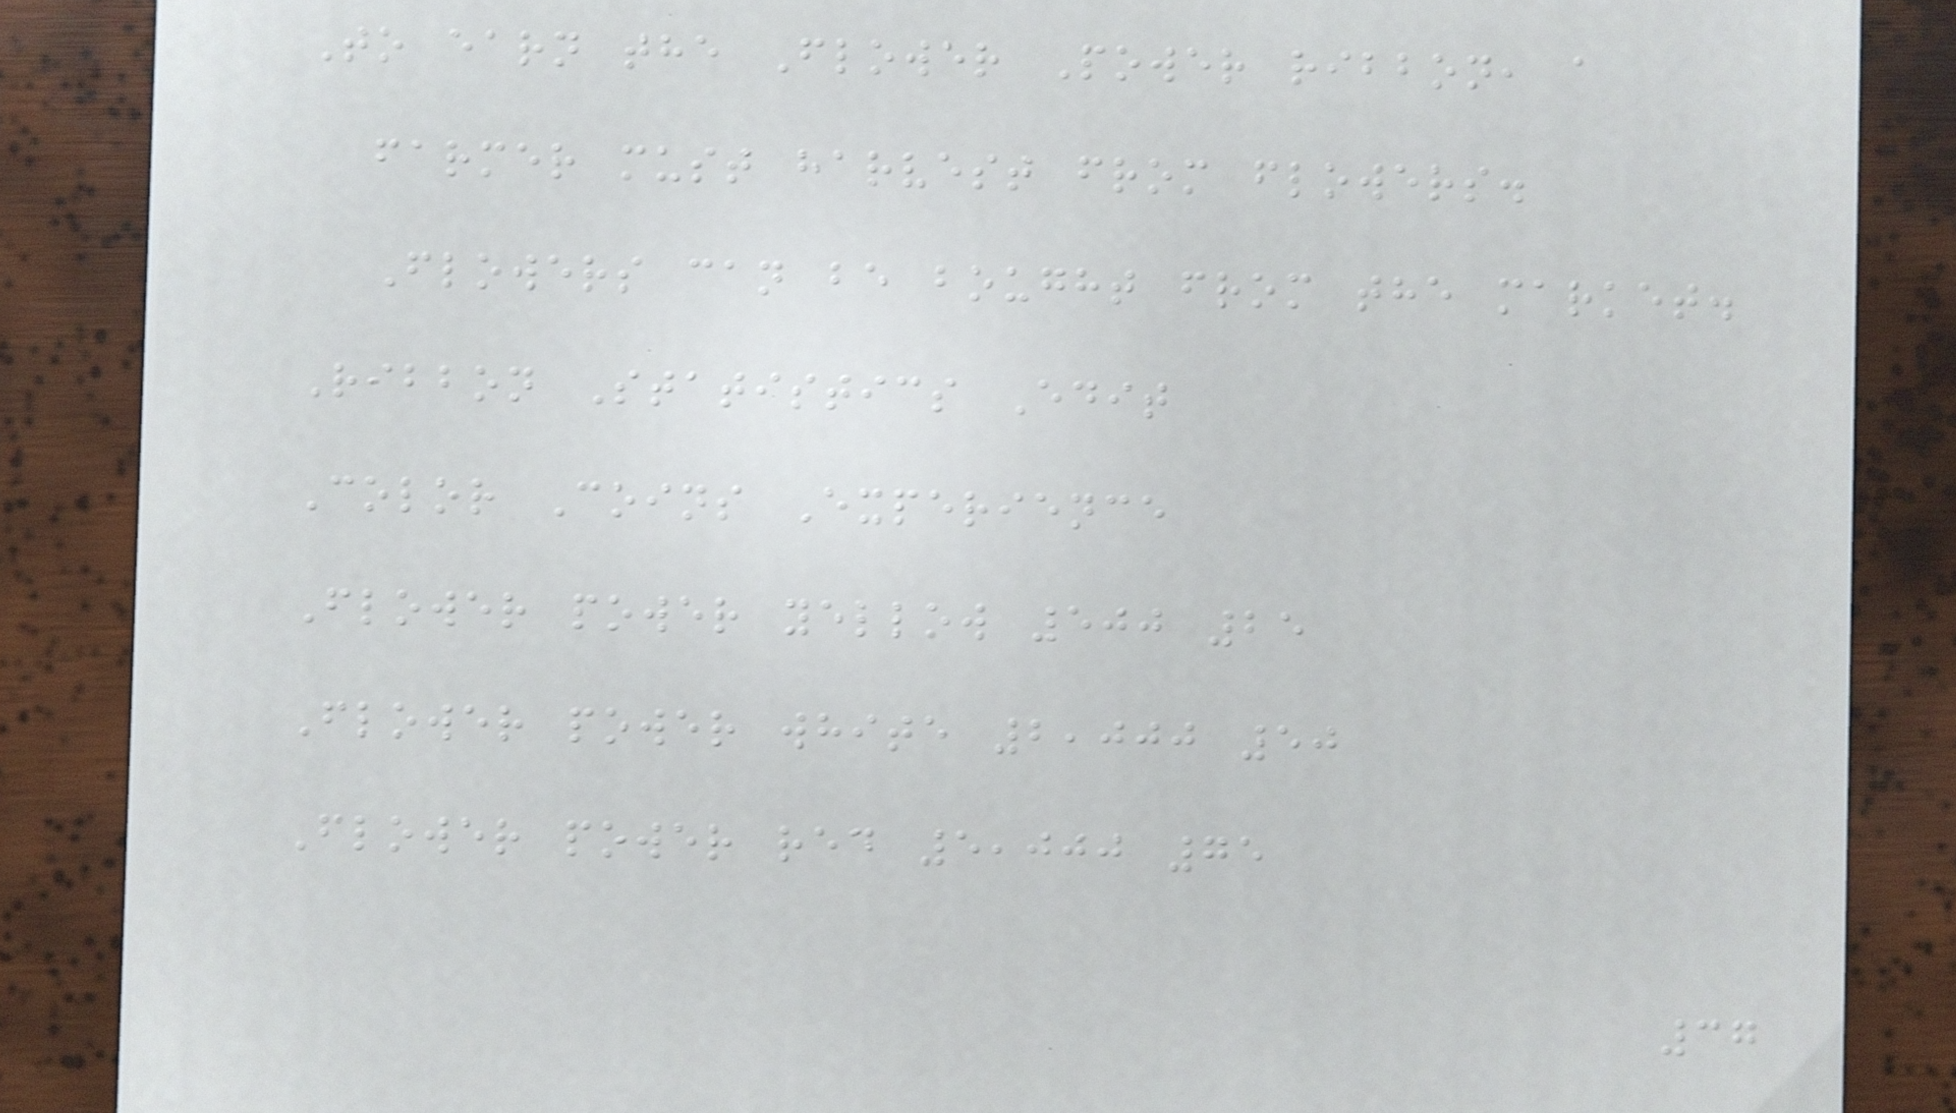To earn the Flower Power ribbon, a
farmer must harvest from flowers.
Flowers can be bought from the market.
Ribbon Statistics Edit
Color Coins Experience
Flower power yellow 500 25
Flower power white 2,000 50
Flower power red 5,000 75
37
